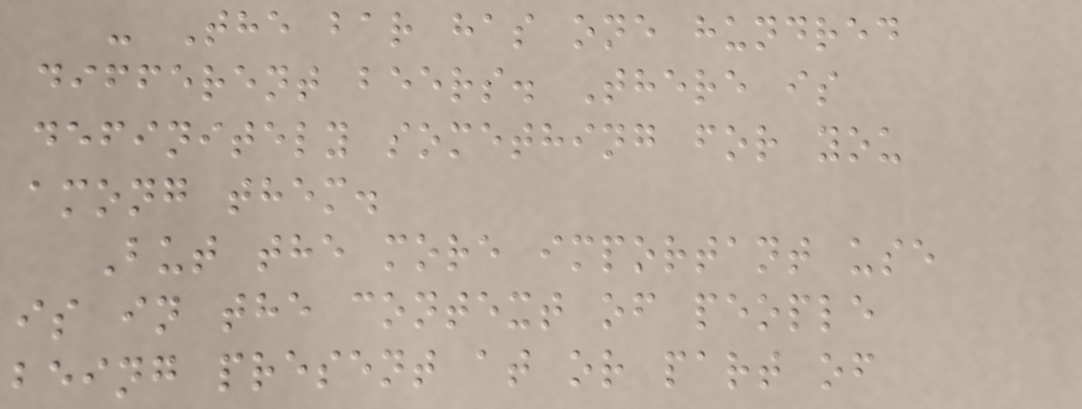- The bar has one hundred
different beers. There is
definitely something for you
among them.
But the more important use
is in the context of people
being present at or part of
